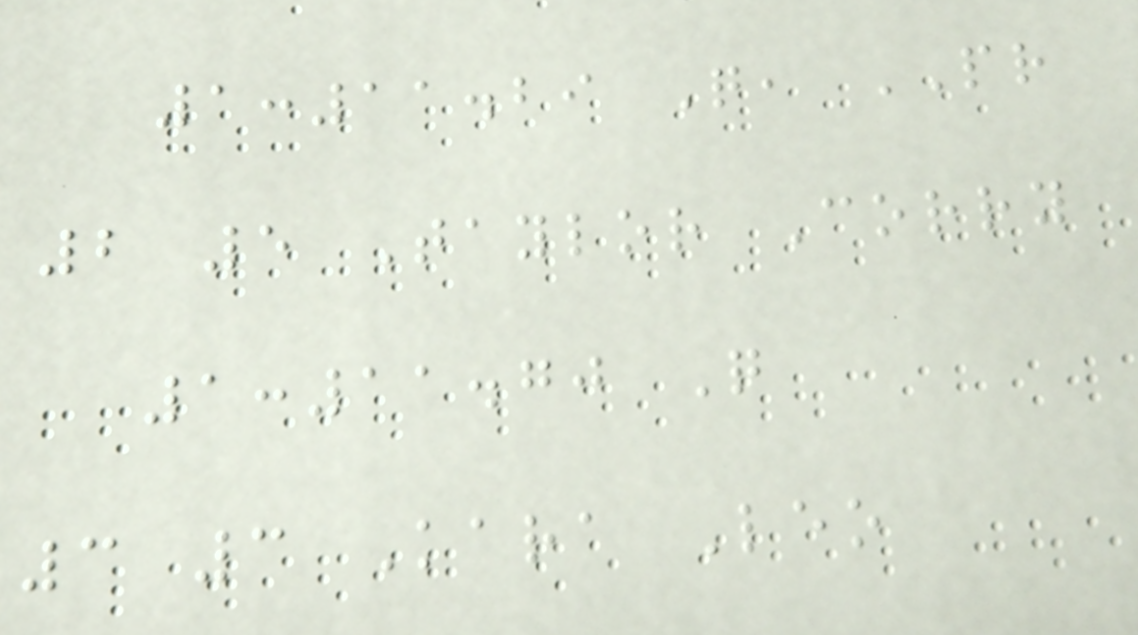1:11.29 Q, PR
2 5 Taylor Corry
1:11.70 Q
3 3 Kara Leo
